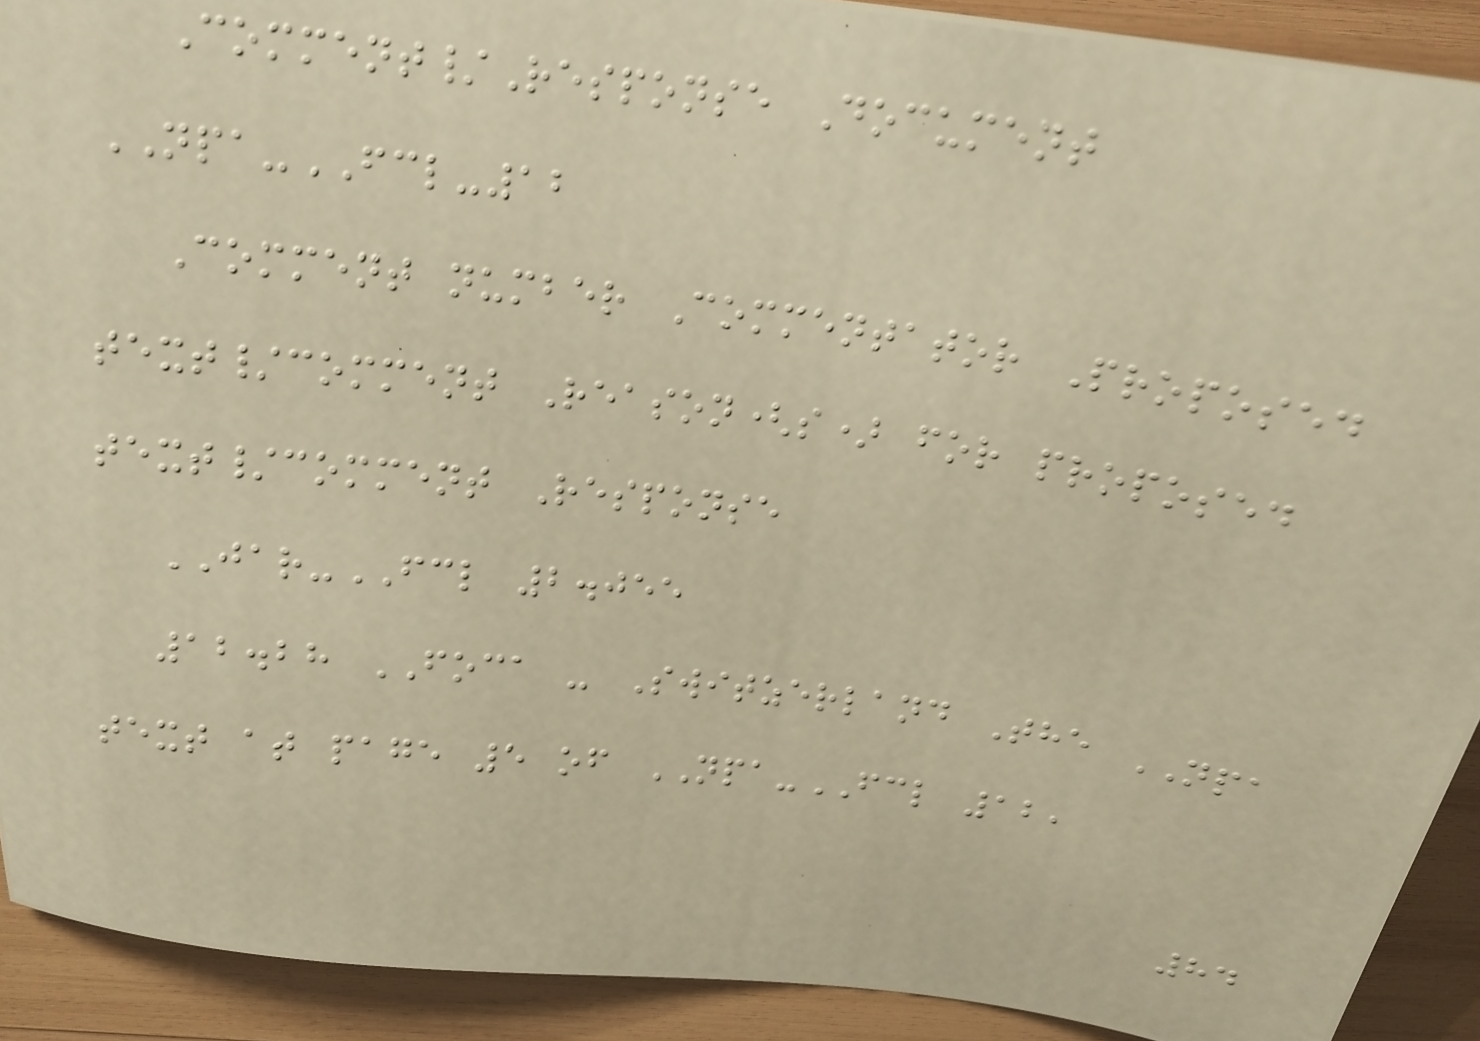Comment/Response Document
NPA-FCL-12
Comment number Commentator Proposed
text/comment Reason(s) for proposed
text/comment Response
JAR-FCL 2.055
12.28 FOCA - Switzerland The NPA
text at page 5 of NPA-FCL 12,
84
